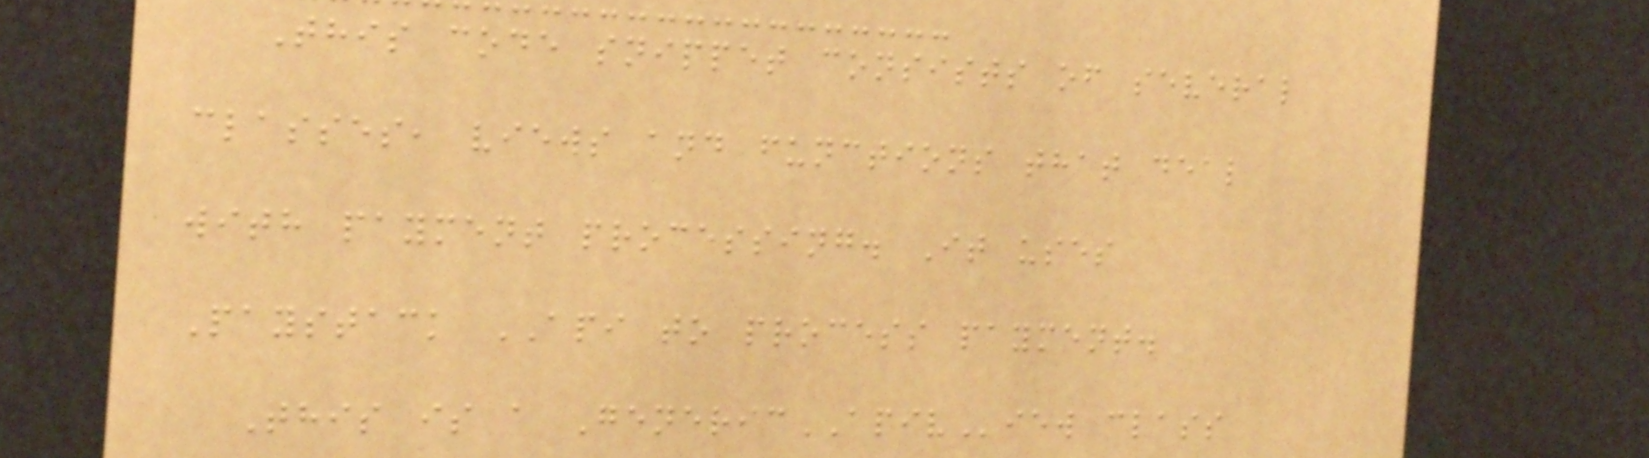This code snippet consists of several
classes, views and functions that deal
with payment processing. It uses
Paystack API to process payment.
This is a GenericAPIView class
